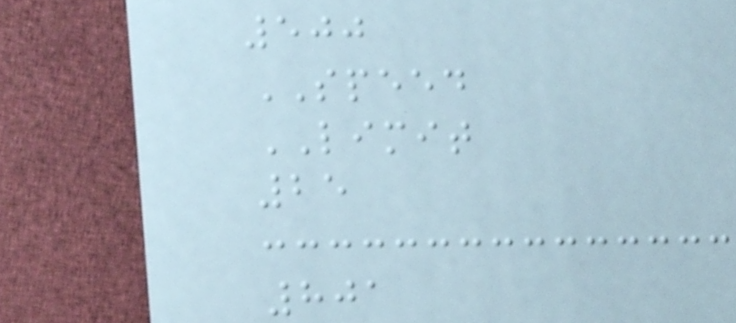500
SPEED
LIMIT
25
801
